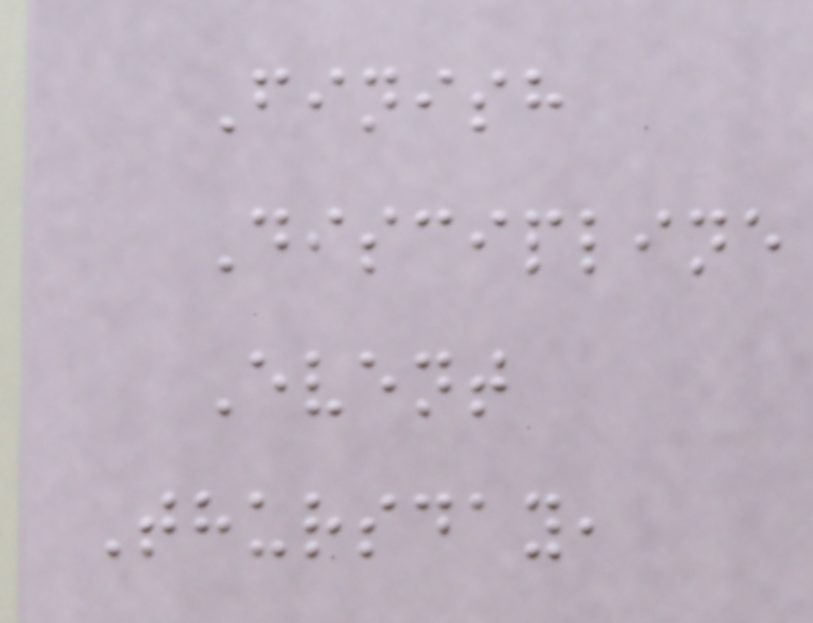Finish
Discipline
Event
Thursday,
